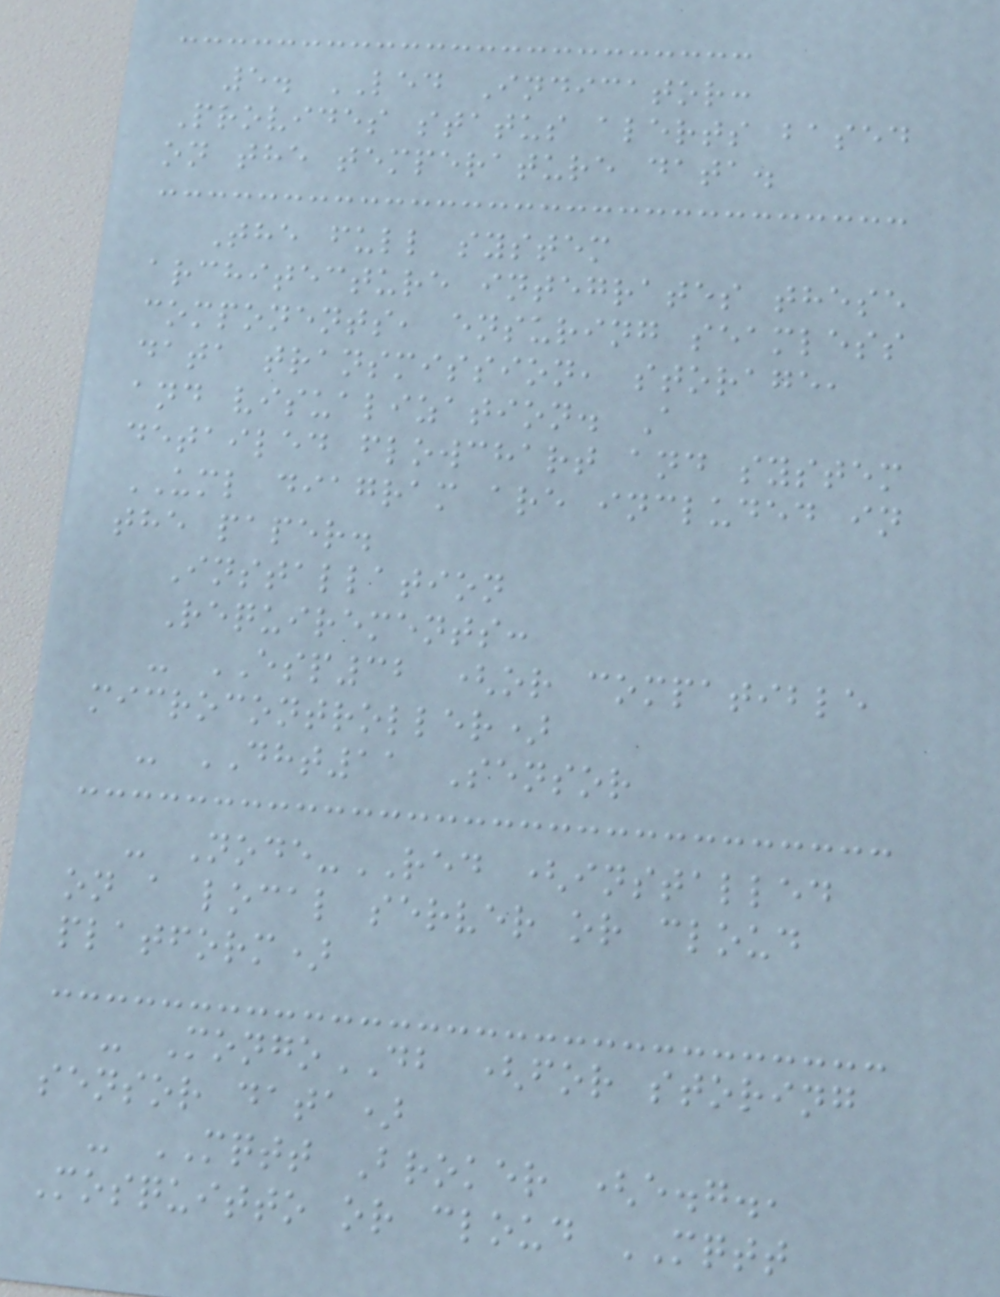5. LED Indicator:
Provides status alerts based
on the temperature data.
The full system
architecture integrates these
components, ensuring seamless
data transmission, storage,
and visualization. A
detailed flowchart and system
UML diagram are included in
the paper.
Installation
Requirements:
- ESP32 (or compatible
microcontroller)
- DHT11 Sensor
- Node-RED (installed
on a local server or cloud
platform)
- MongoDB (for storing
sensor data)
- MQTT Broker (e.g.,
Mosquitto or cloud MQTT
